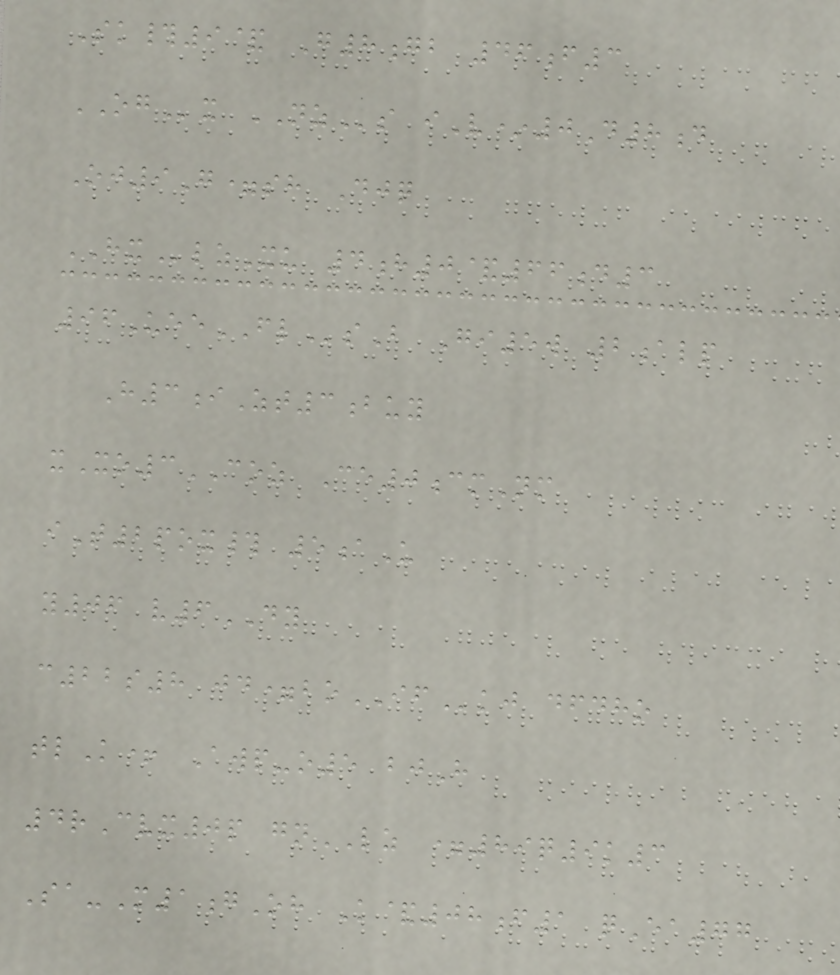Sk#9& G8gb 46f3
OGx NZs iV*0D8d
Oj9G=sh Djq
HXlzXu 4h0&66d3
96UeeFLsB Gi5w 2alp
H3iZt3buy
xXo3COZ Ce0cmNm
iT2pox# 5aU
y06 v6DY
c22s8 jd=boIFkj dfdho
tlK+ Awp-o5 bjH
4rCvx0p gnLZ =89q9k3
Sa-M1gOh K&08f1 qEa77
